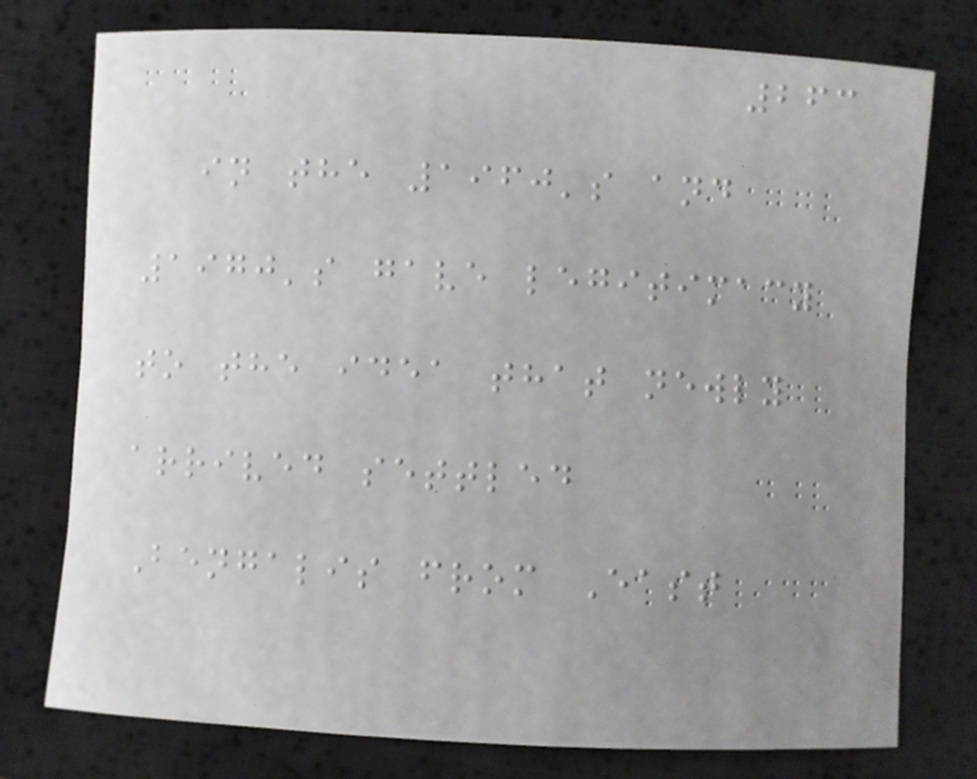263
in the 1960's and
1970's gave legitimacy
to the idea that newly
arrived settled
Bengalis from East
